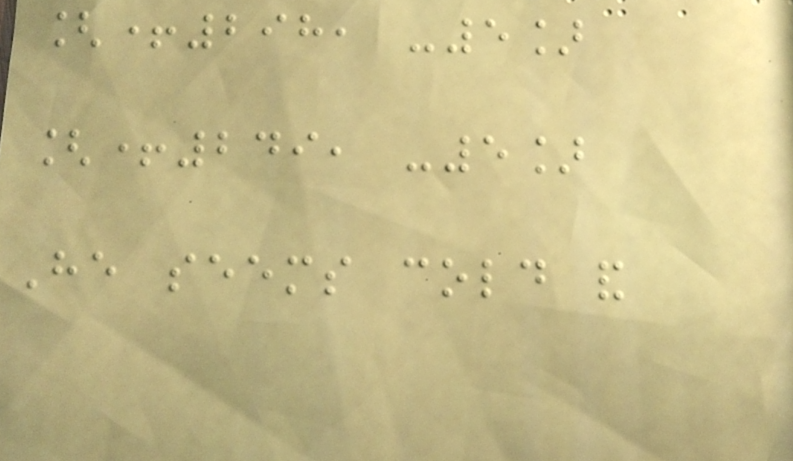[+298, -5]
[+249, -5]
He seems cold and
